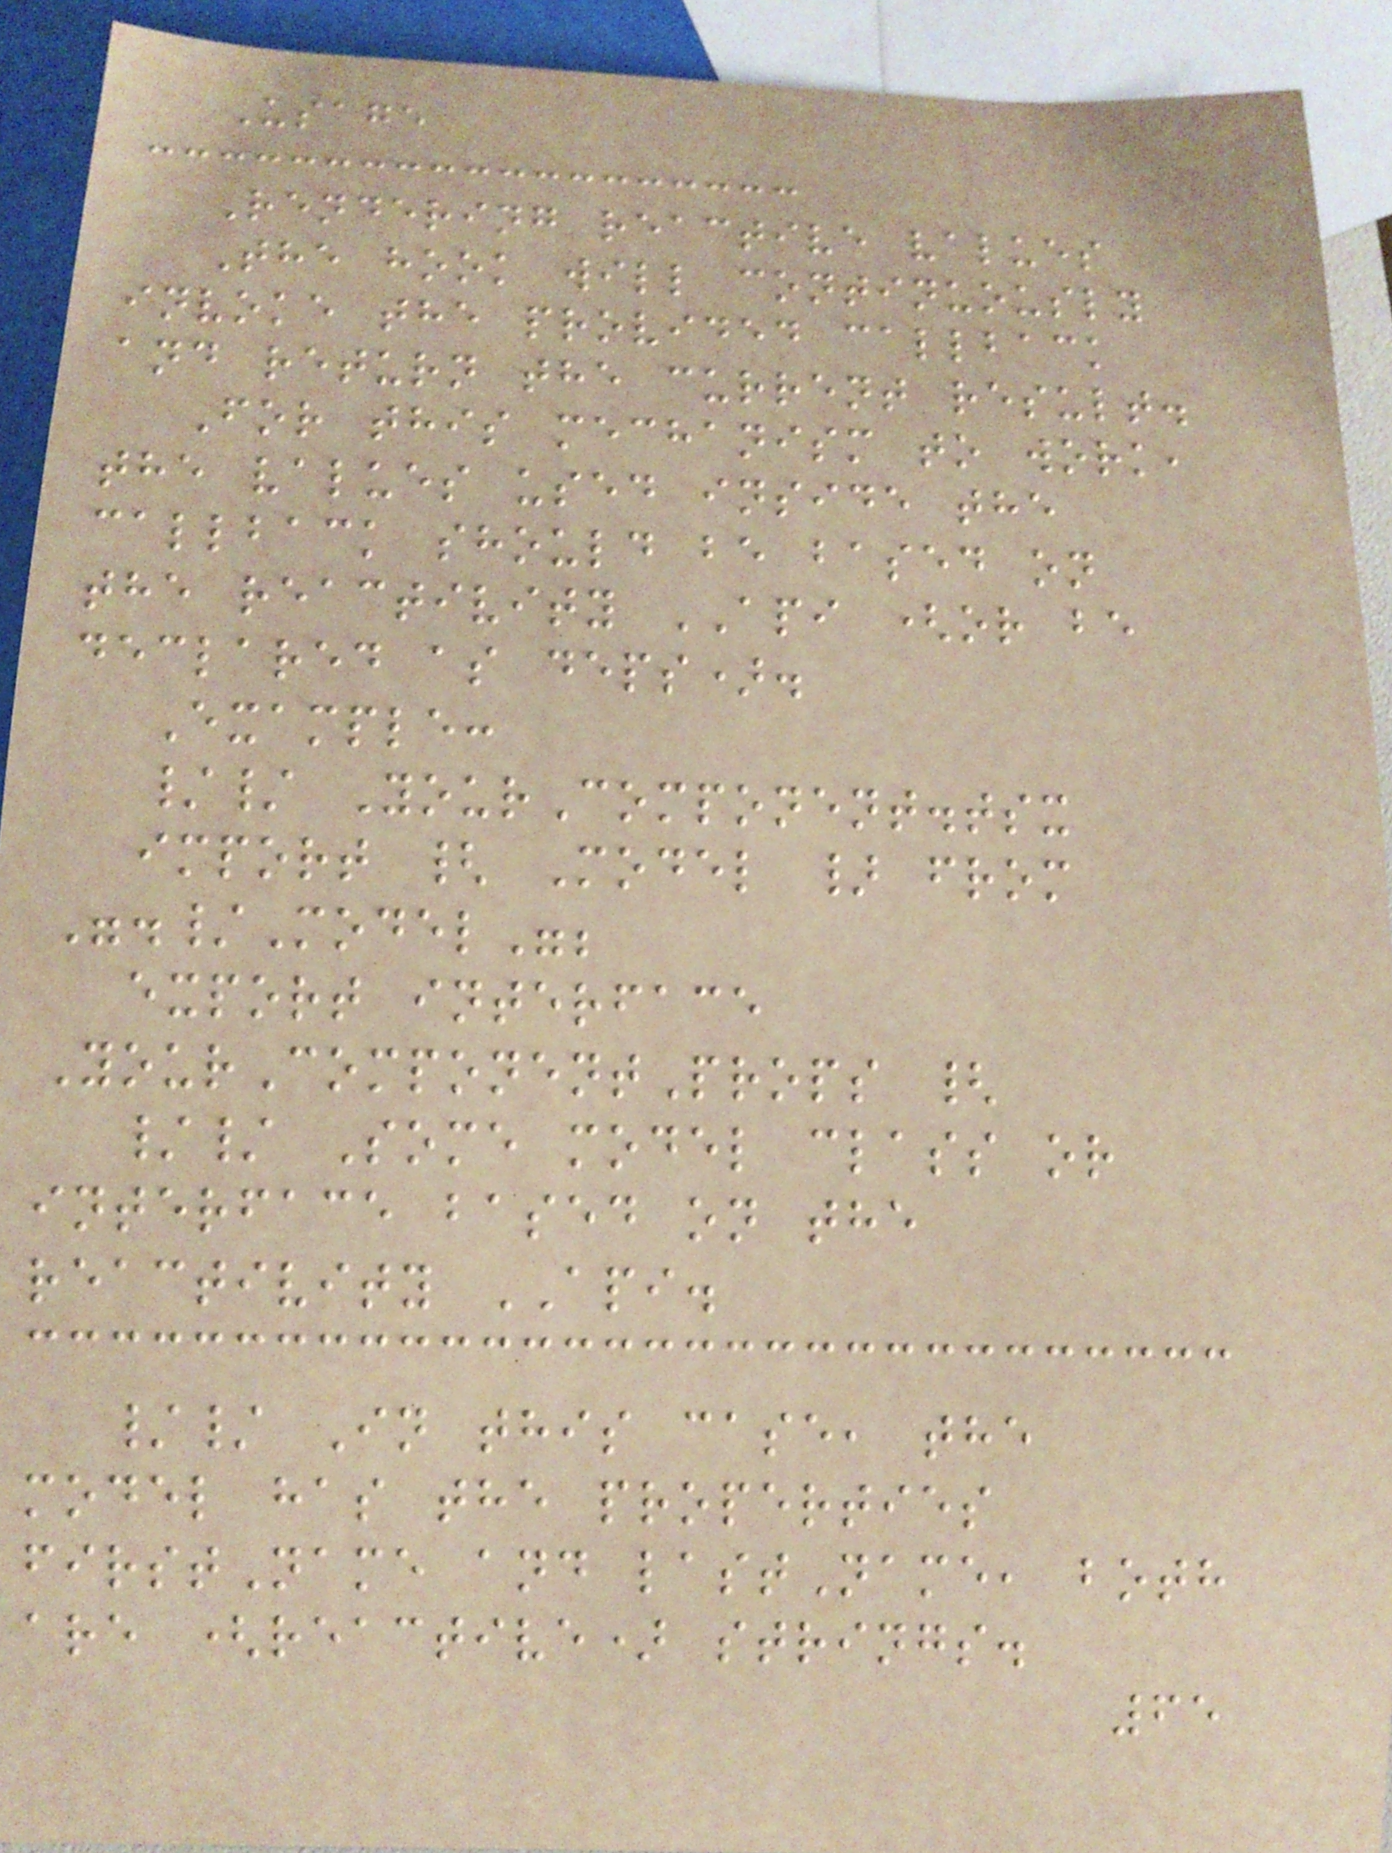Usage
Rendering reactive values
The hook will continuously
invoke the provided callback
and return the current result.
For this mechanism to work,
the values used inside the
callback should be based on
the reactivity API (or be
declared as deps).
Example:
// YourComponent.tsx
import { Model } from
"./Model";
export interface
YourComponentProps {
// Some model class or
interface based on the
reactivity API.
// In this case, the
model has the properties
firstName and lastName, both
are (reactive) strings.
65
